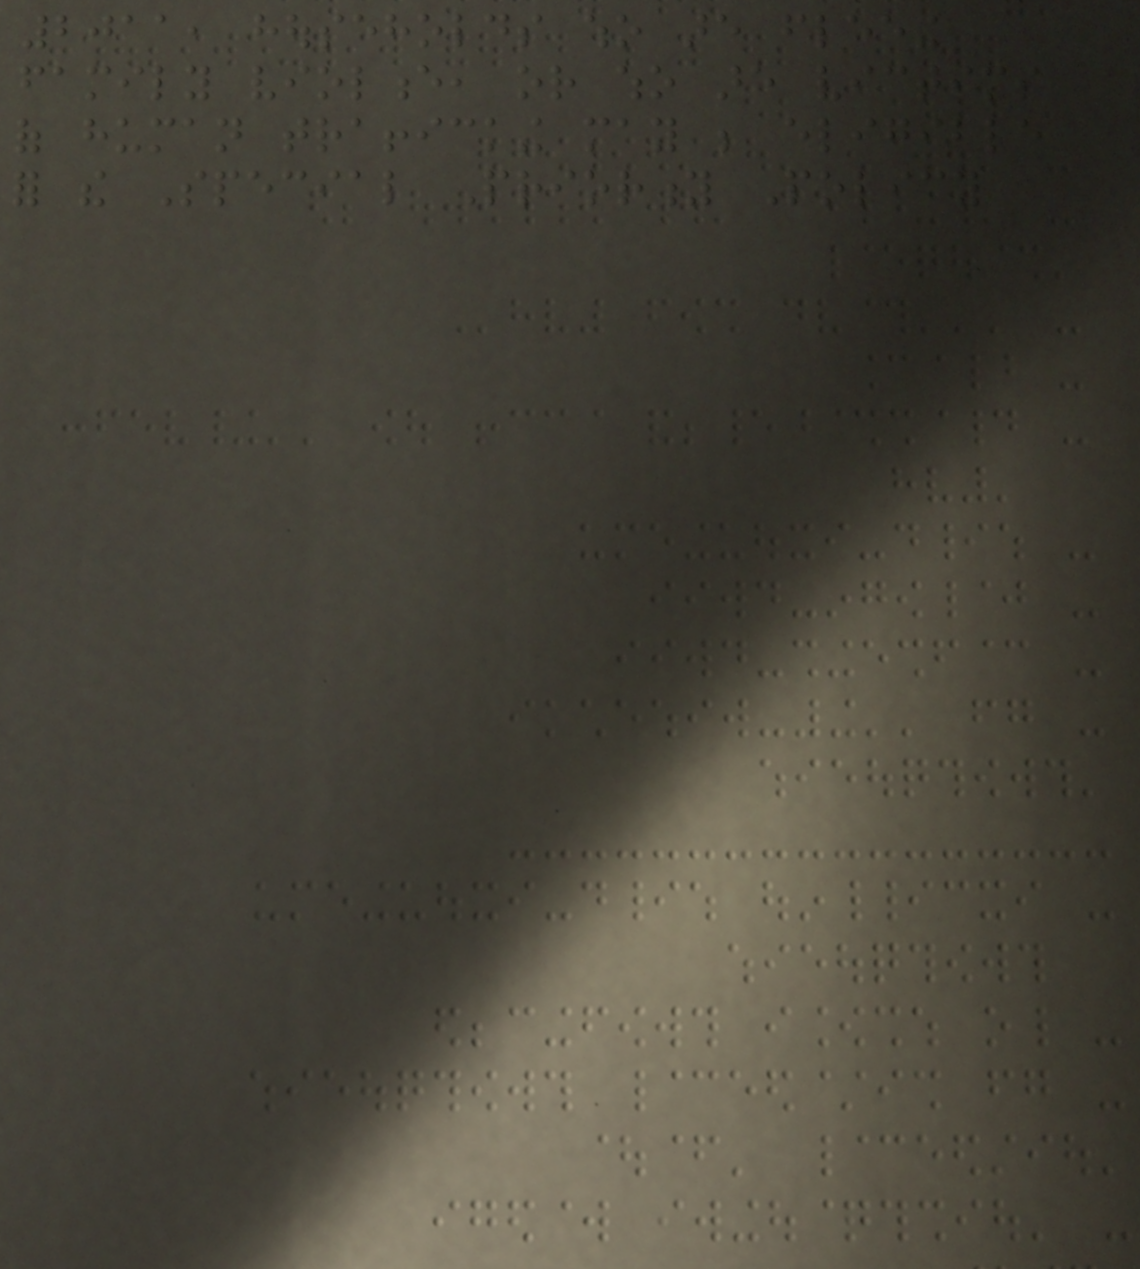2011, households who are fleeing
family violence, or who are victims
of human trafficking may be eligible
for the Special Priority Policy
